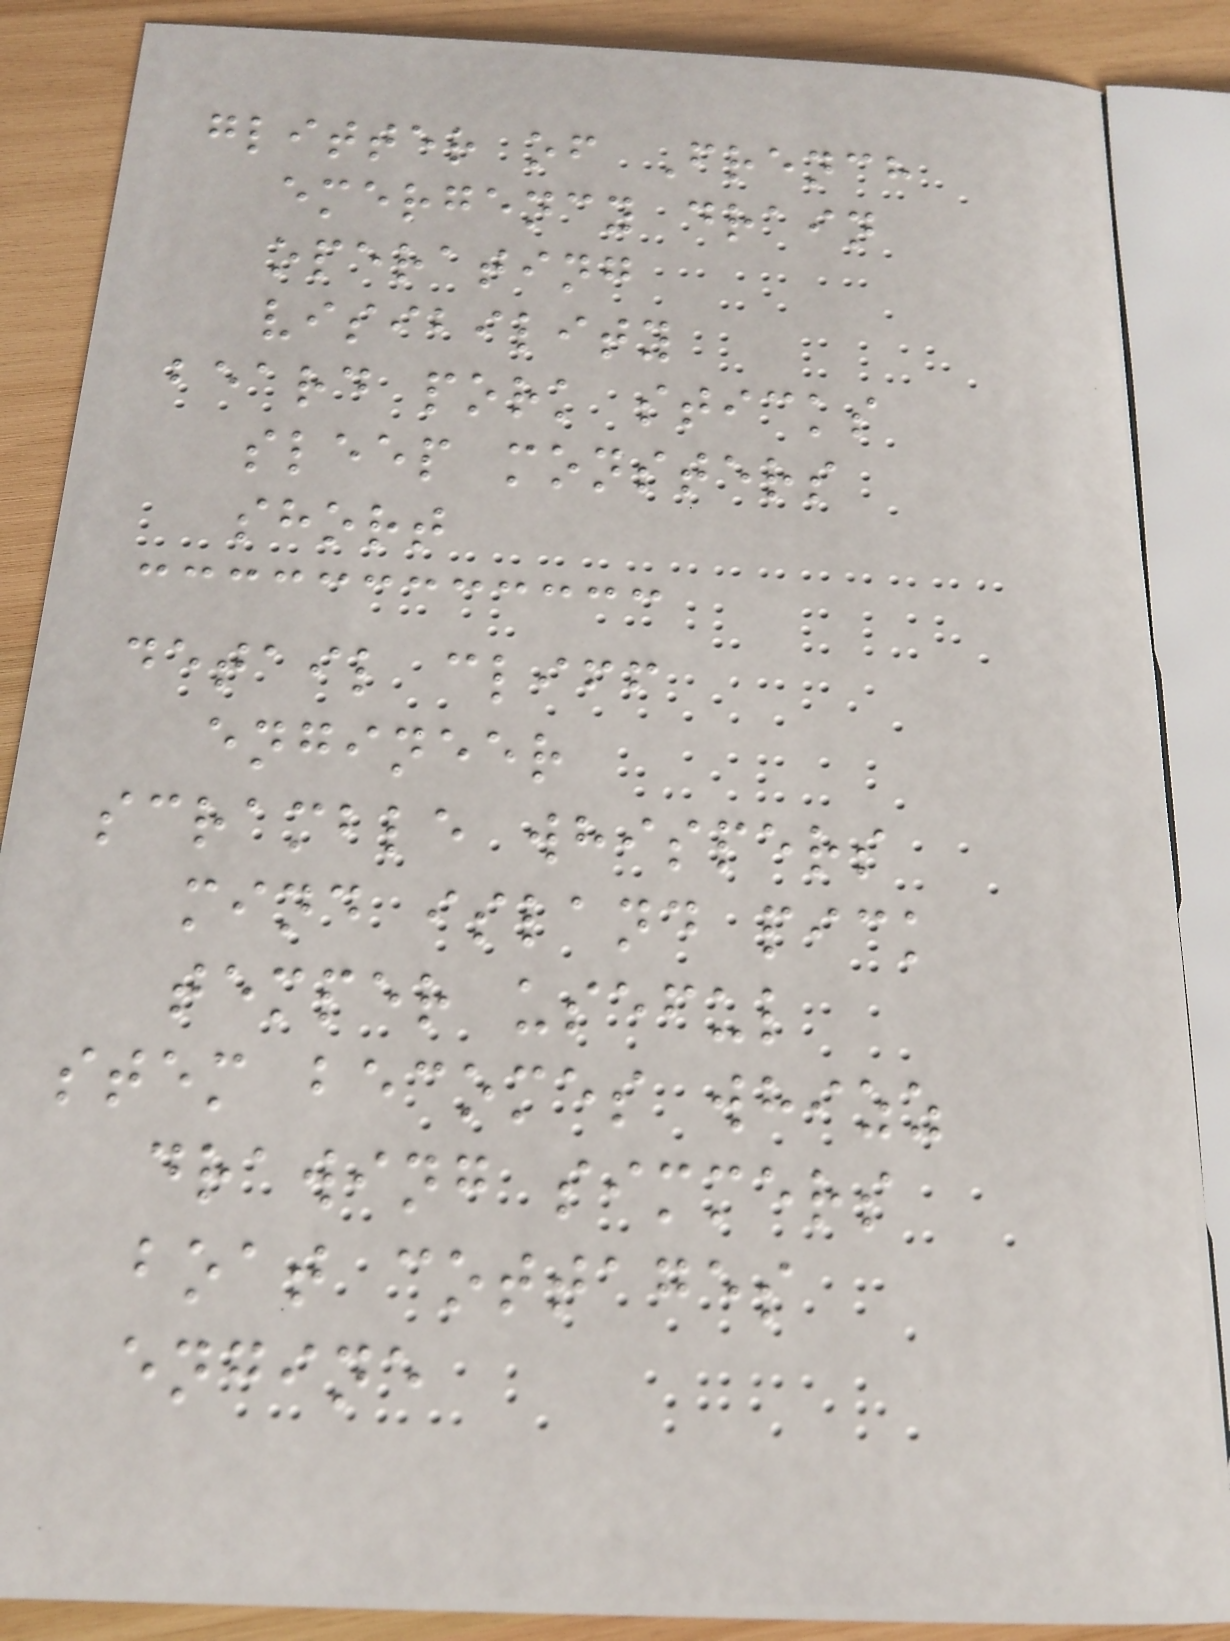glitter of French
emergency drain
operating
visibility
beard pork sticks
sleep monsters
short
detail cliff
engineer
scramble whispers
mind island pick
temper useful
stem becomes whizz
drawing simmers
boat cottages
engine
